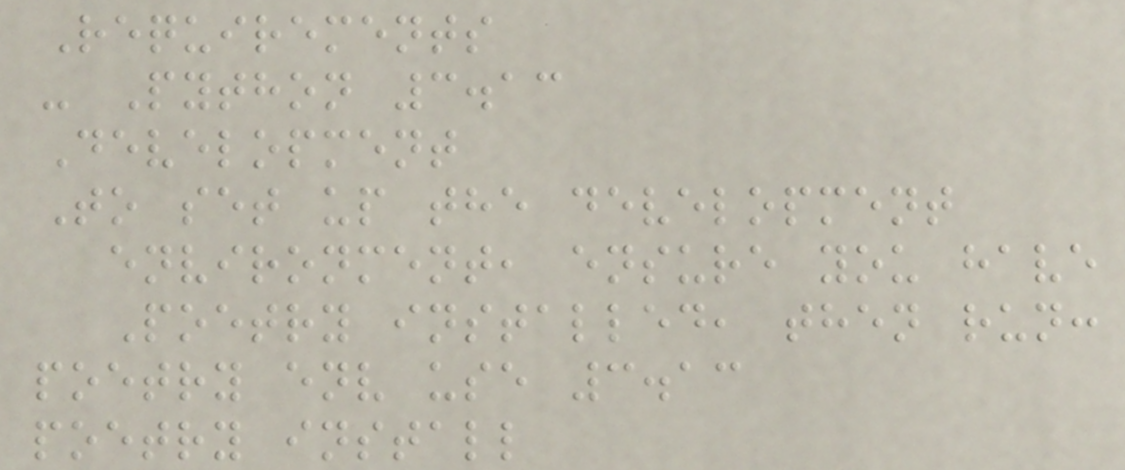Requirements
- Python 3.13
Development
To set up the development
environment, ensure you have
Poetry installed, then run:
poetry env use 3.13
poetry install
